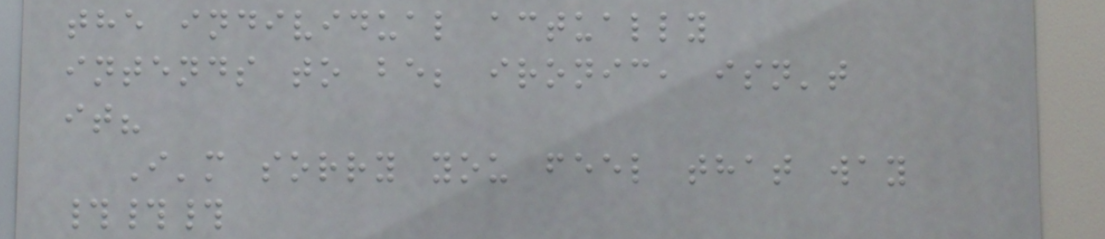the individual actually
intends to be; ironic, isn't
it?
I'm sorry you feel that way
###
